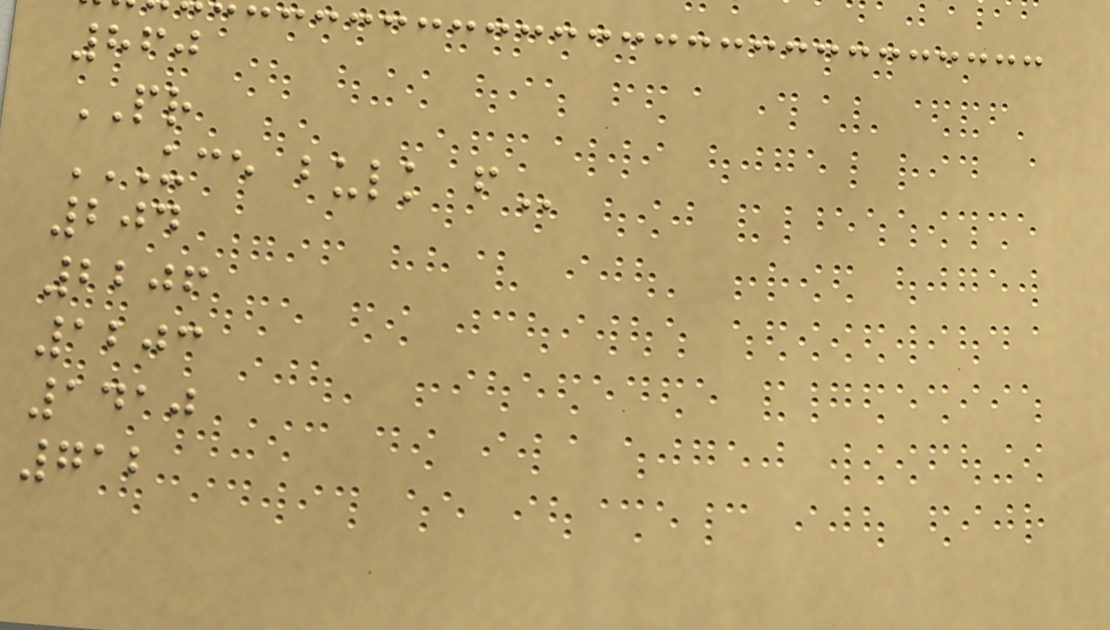860
PR
UCE BULK F
204
2206
1203
1410
712
